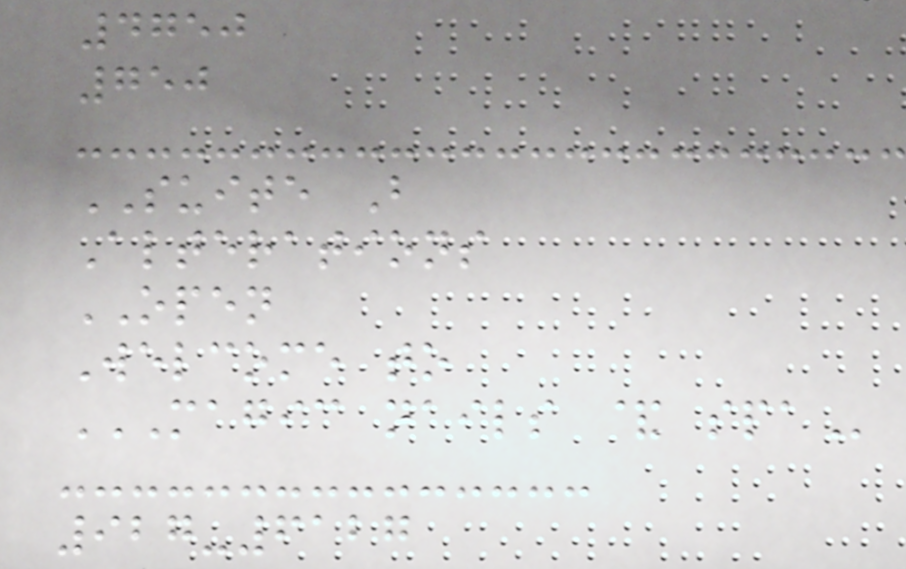4750
750
SUITE B
Alterations
OPEN
Welcome to
MAGIC NAILS & SPA
927-6127
